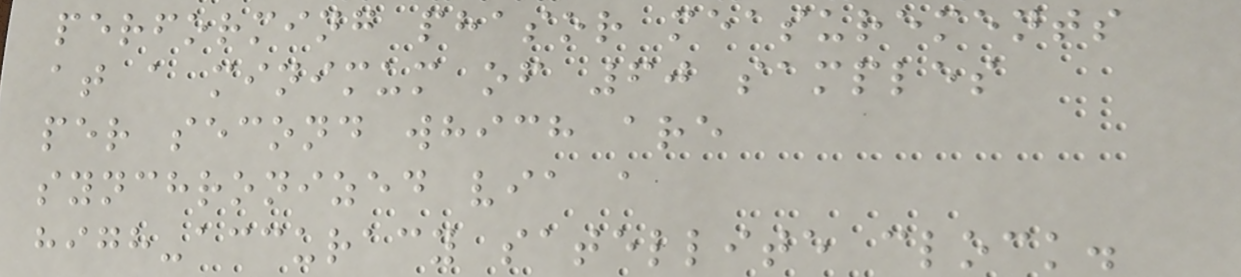performing phasor measurements
at a minimum of 60 samples
per second which are
synchronized via a
high-accuracy satellite clock.
